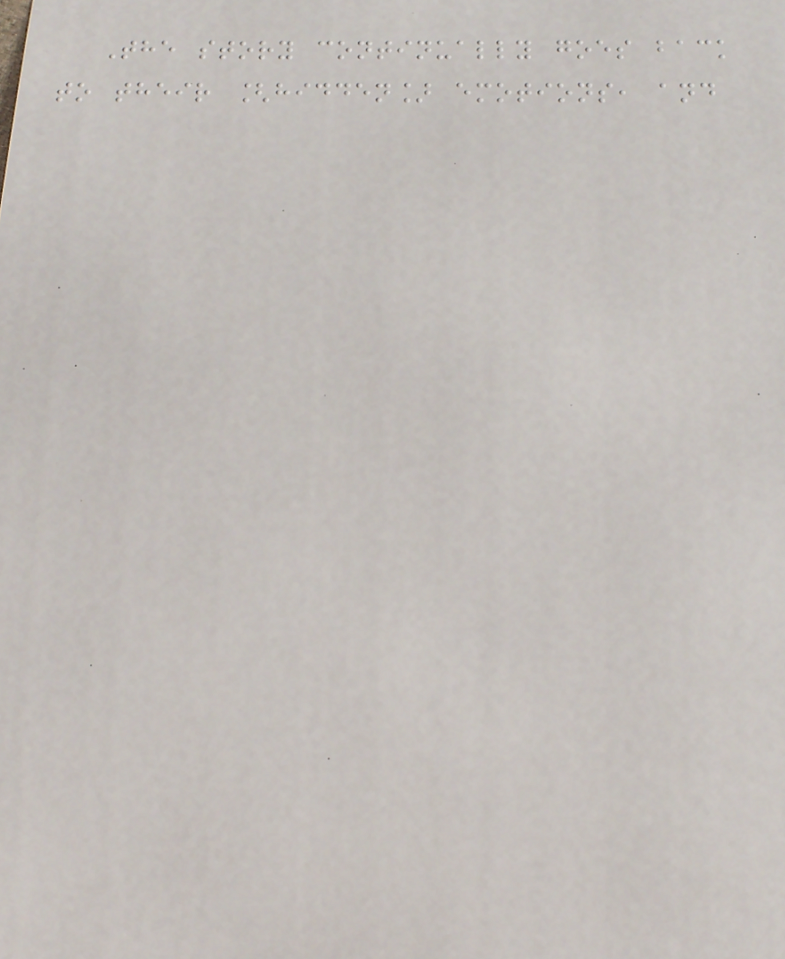The story continually goes back
to their [hidden] emotions, and
